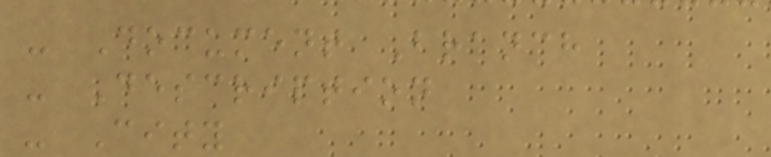- Document Branch
- Description
- City
